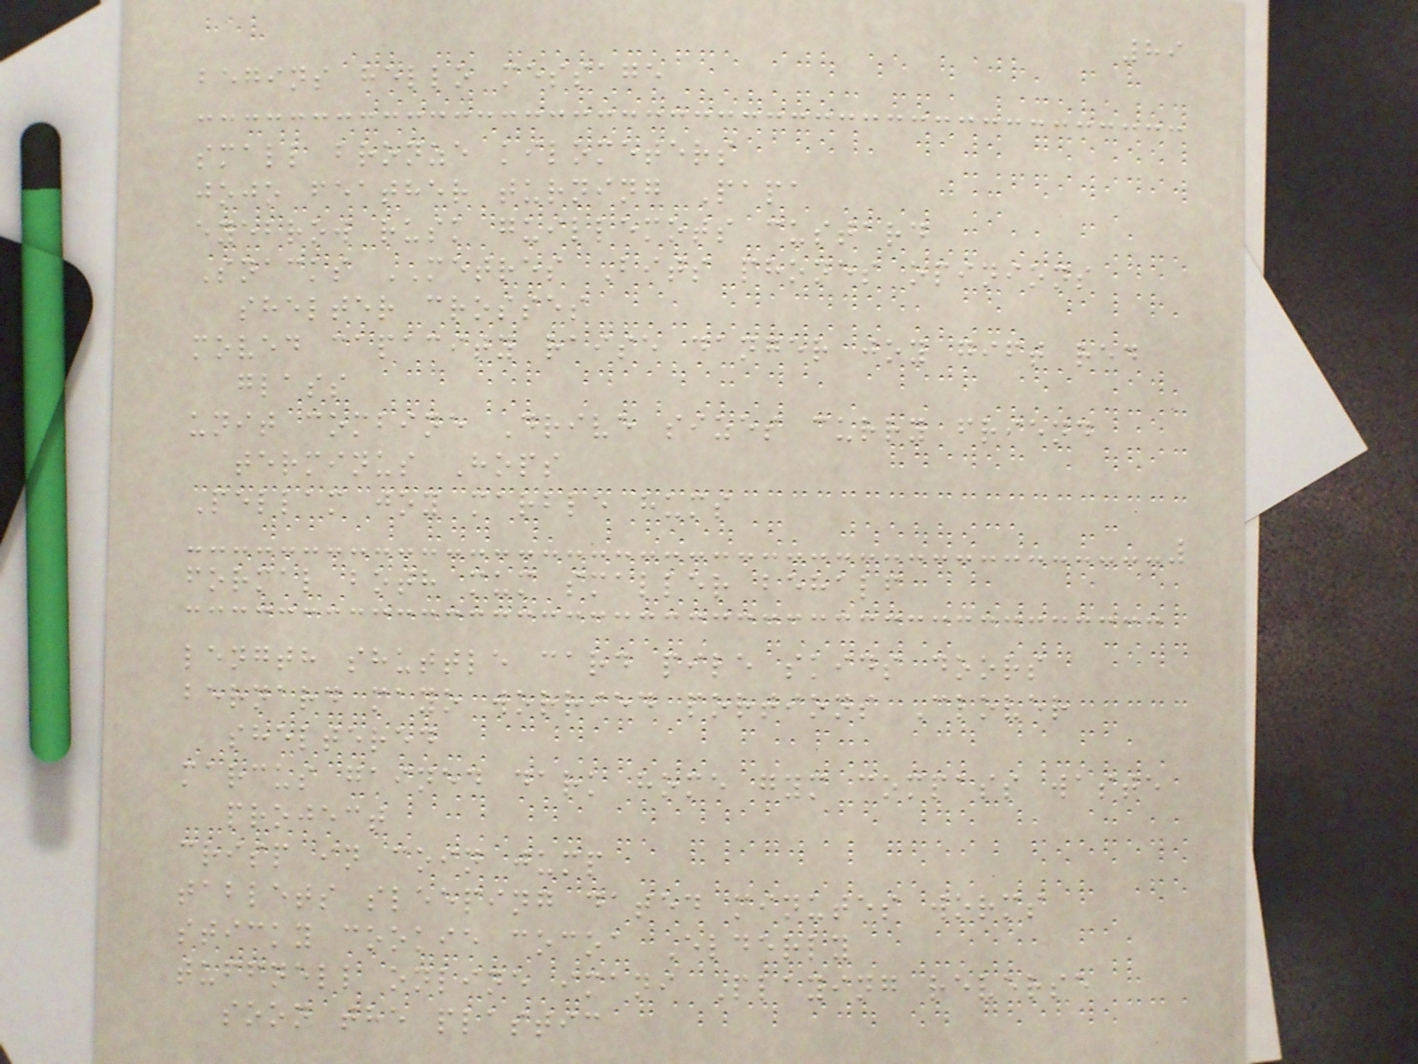89
begins hello message
small bronze kilometers
jojo feather turning Papa
eyebrow rusk guillemots custard
Snacks METRES Bits phones opinions
shelter crosses
moved capacity raise danger joy gift red
glass
unit combine Drive sizes curry friend
terminus Hops
Pellam joy marble hums
formal both mum smaller behalf
length shuttle card pile skids doors
bernard mayo worried portions Clover
sheltered
marcus gained dark home gym compass waste
project
crisp in coin jump
tablets sleeping dated minutes worms
sticky cookie cocoa Elderly
tuffnell online imani Playing reverse
soon the plastic
